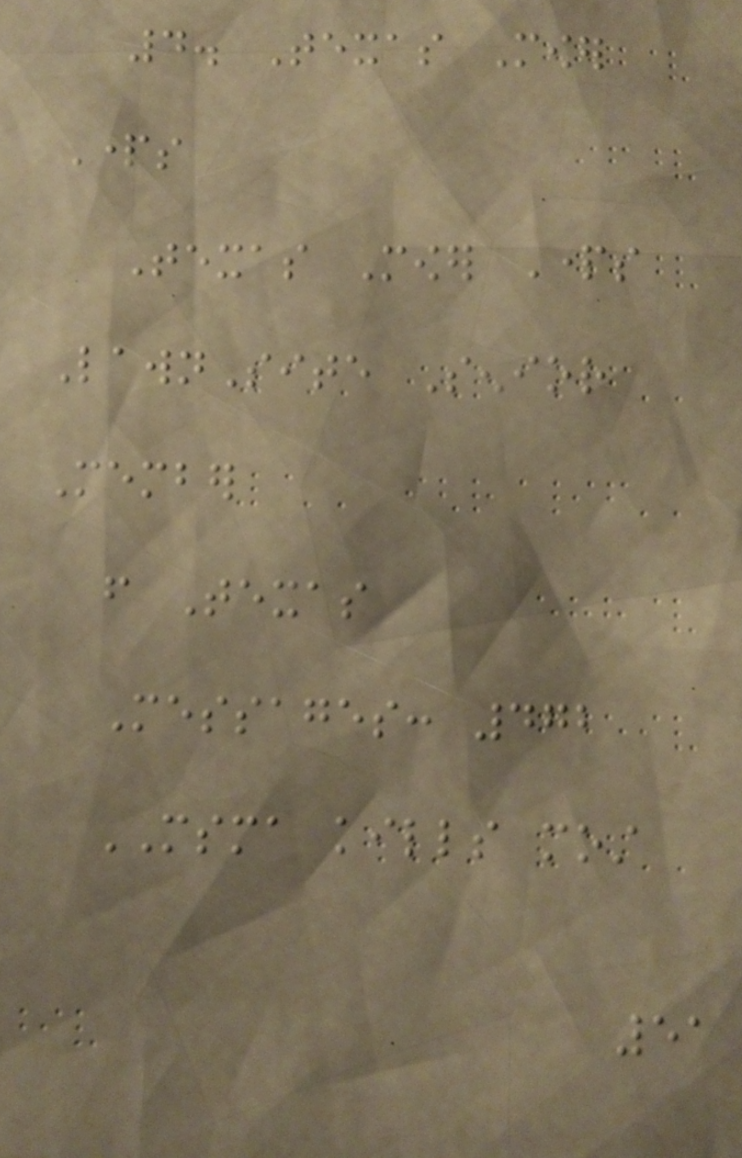4. Texas Mower
Parts
Texas Mower Parts
LawnSite Senior
Member
from Texas
Messages: 472
MSMA kills most
51
